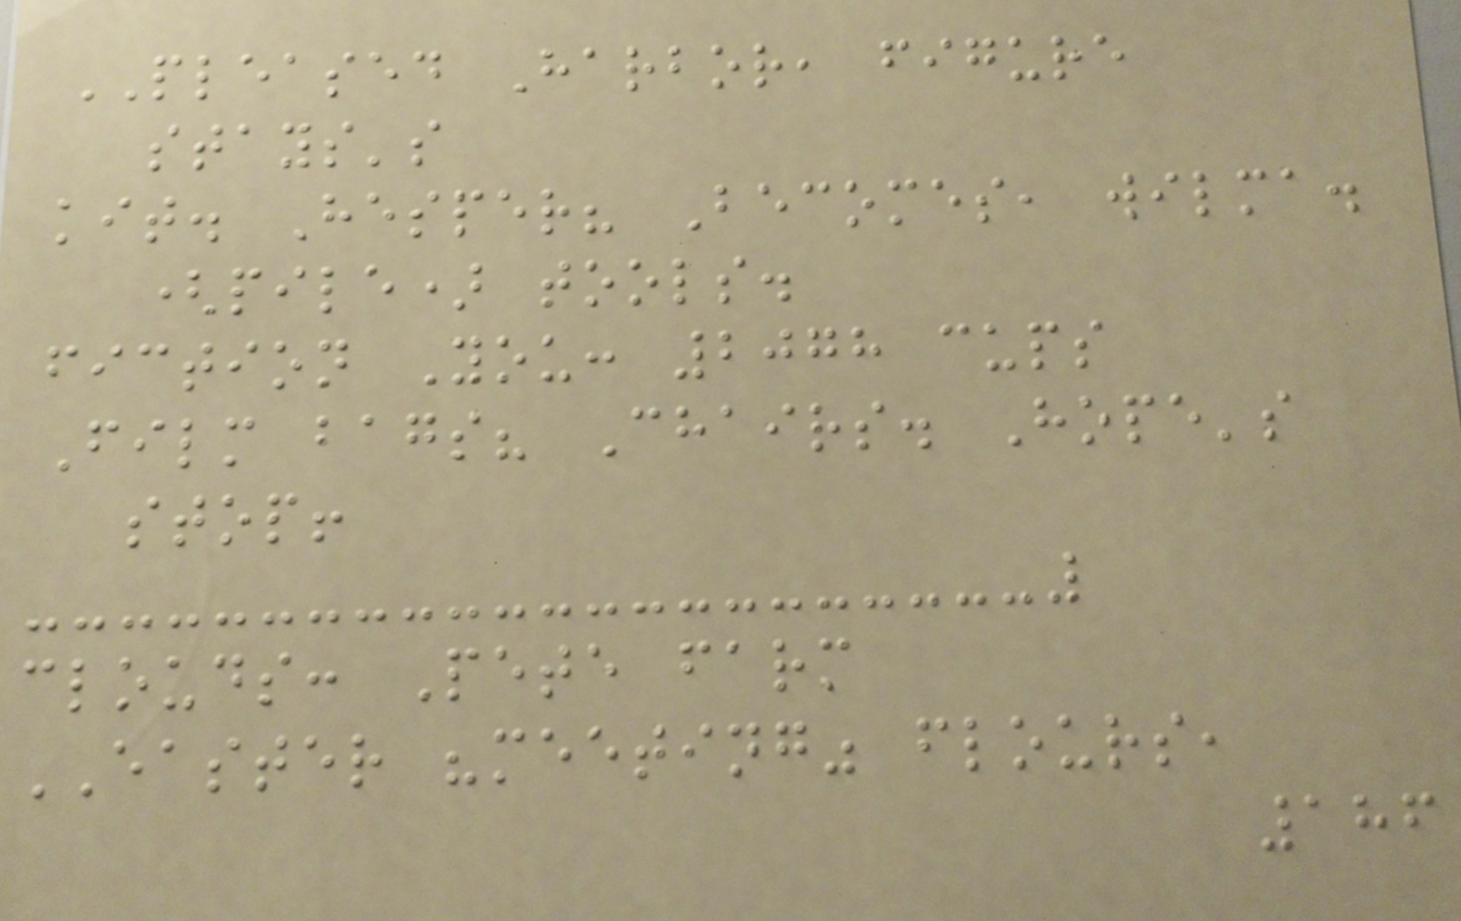PLEASED Harbor, figure
stays's
kit. Hesper? Becomes, wilma.
(pile) tools.
fiction You: 2078 cups
Film bags? Chairs. Hope's
stop!
clouds: Pete farm
EASTER "meeting" flours,
186
